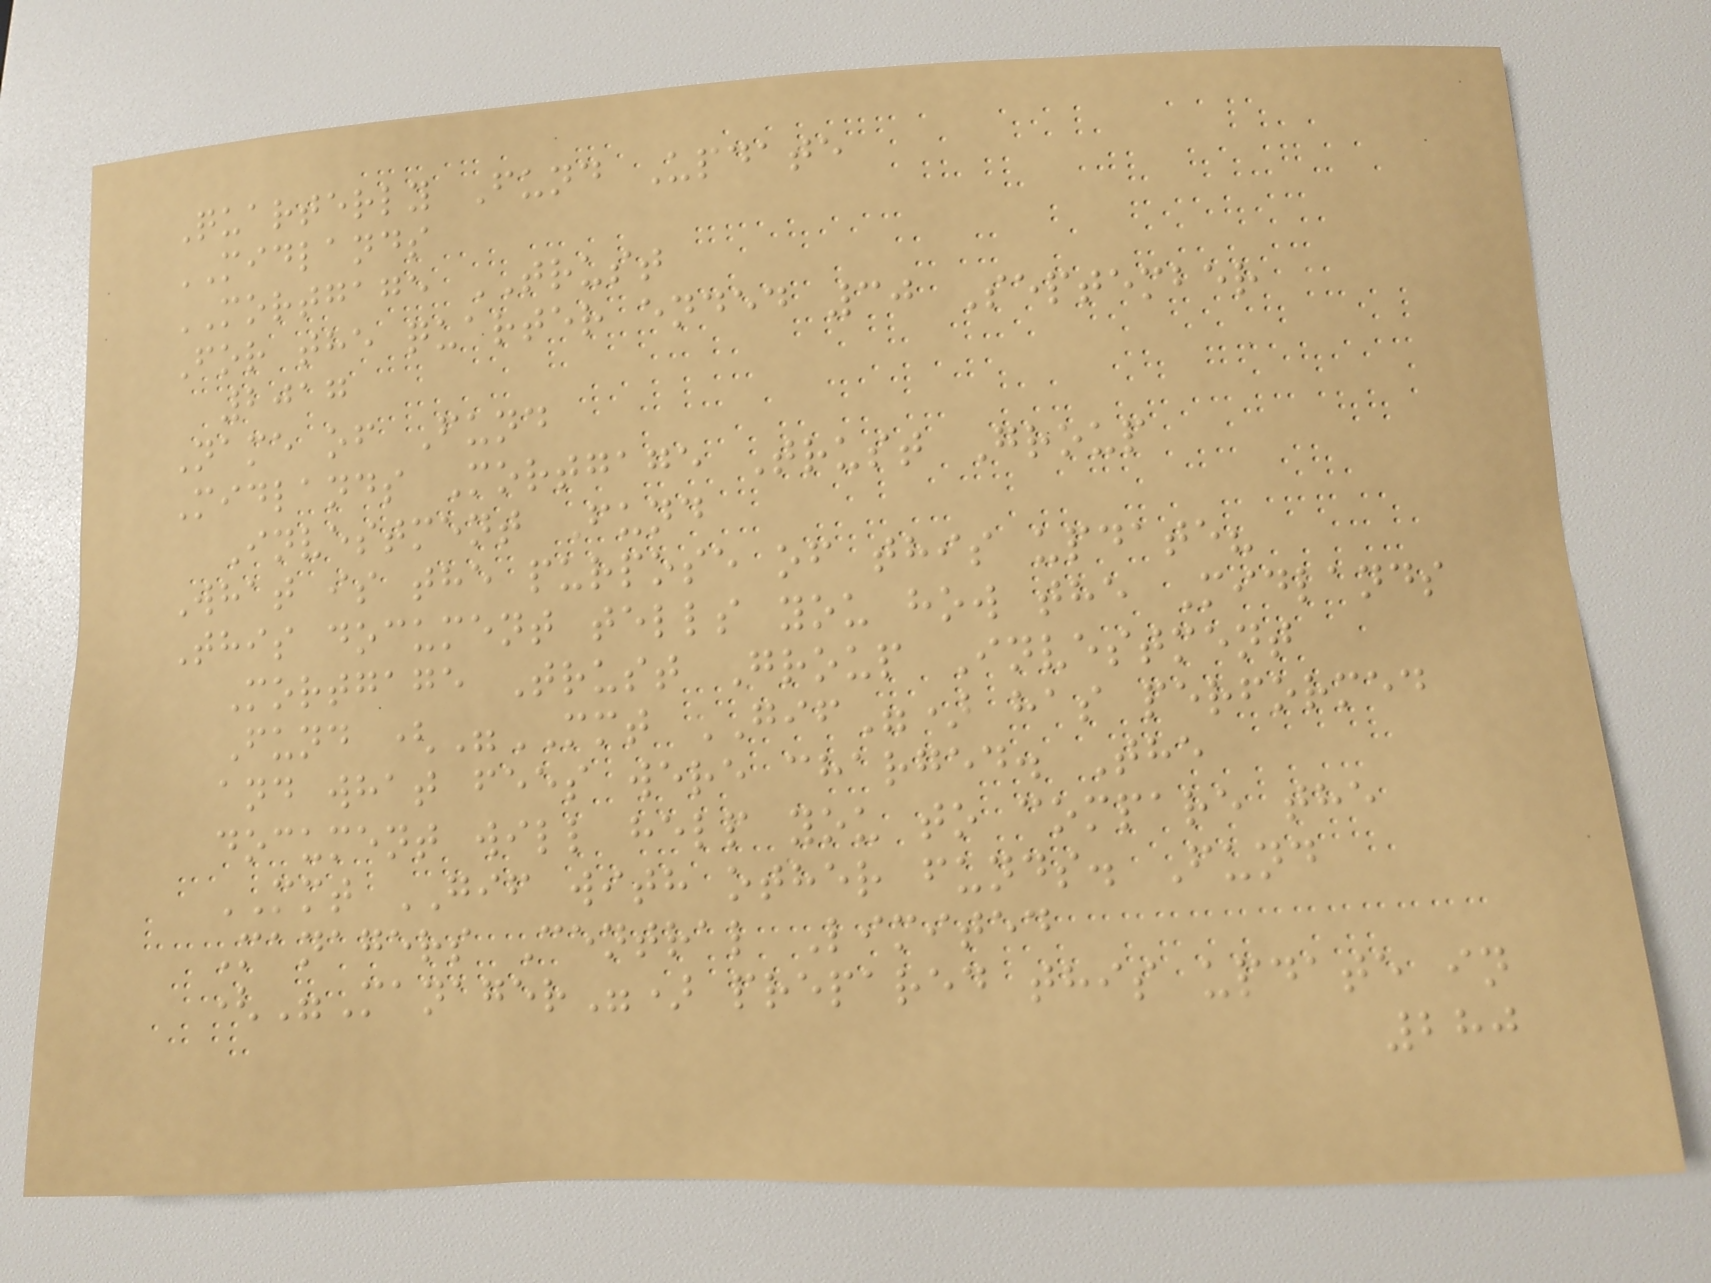Quarterly Fund Update
MIDLANDS
MORTGAGE TRUST
For the quarter ended 30 September
2017
Name of Fund
Midlands Mortgage Trust Group
Investment Fund
What is the purpose of this update?
This document tells you how the Midlands
Mortgage Trust Group Investment
Fund ("MMT GIF") has performed
and what fees were charged. The
document will help you to compare the
MMT GIF with other funds. Fund
Managers Central Limited
("Manager") prepared this update in
280
